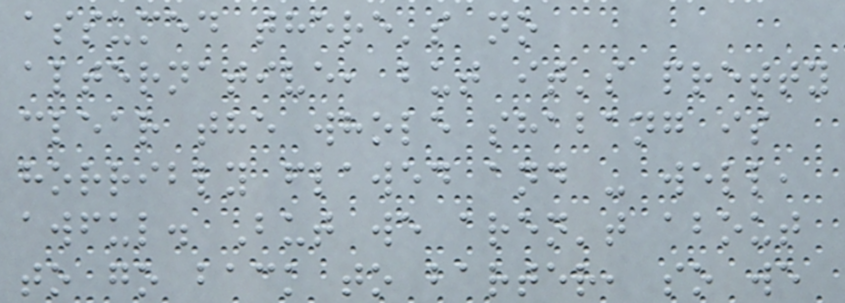assumed there's no
alternative, but it's pretty
clear the whole shabang is
horribly flawed and - well,
awful. But we aren't about
to go back to barter, so we
